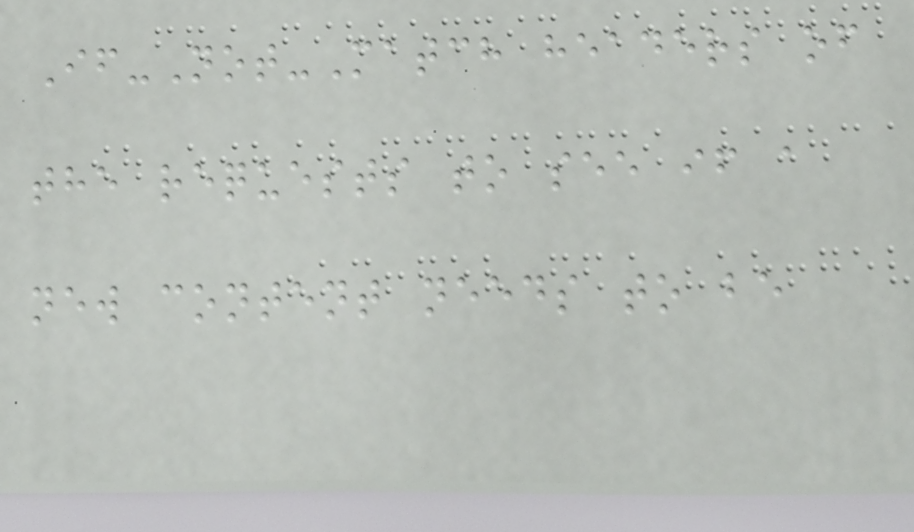If-Not-Match headers of
the requests to see if a
new content needs to be
